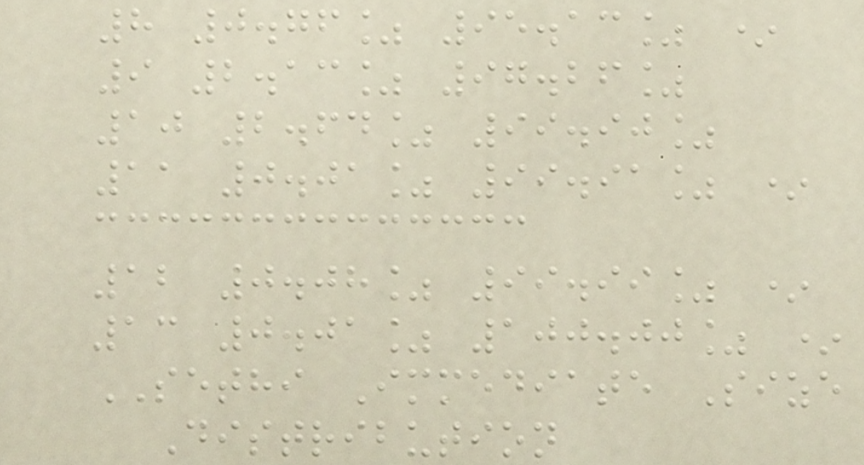8 0.76% 95.13% *
9 2.13% 97.26%
10 2.64% 99.90%
11 0.01% 99.91% *
12 0.08% 99.99% *
13 0.01% 100.00% *
SETHI Immediate Size
Distribution
